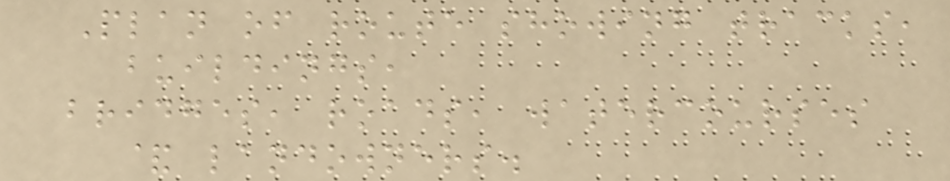Plan of route showing tracks,
buildings,
bridges, roads, watercourses
& landowners.
